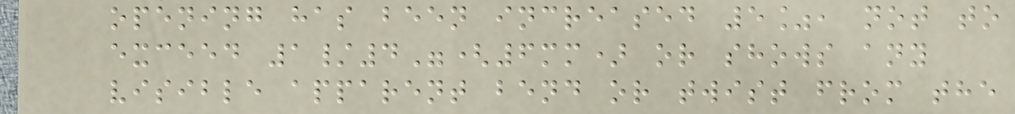opening has been increased 5%, not to
exceed 1/4"(6mm) or shows any
visible apparent bend or twist from the
